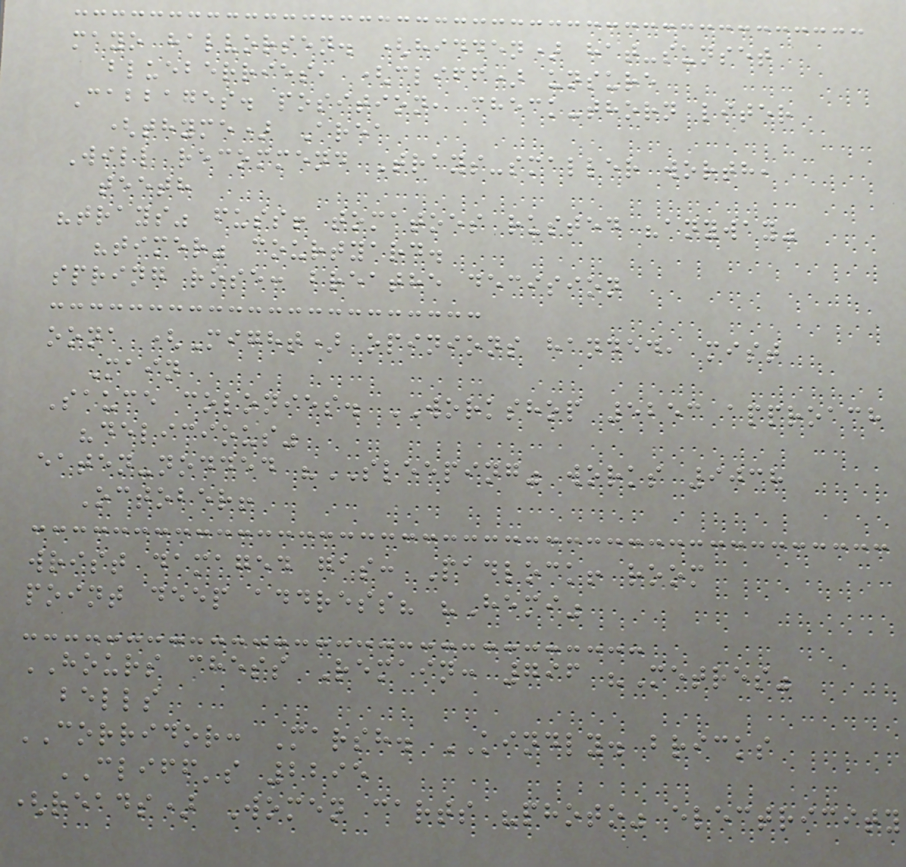mayo halvorsen. (hidden) hat-sunset
blueberries, (cliff) unsure
Cabbages. position, check-thorn liter
(thyme) Area
Will recommend Trays-smaller worth,
teeth
"trays" fuss! tomatoes rusted "anyway"
"timer" courtyard.
spring rose: breathe decision
oona (Might) opinions handed, mist
Main
Sauce colonies. WORKSHOP 5253 approach
"delicious"
eaten-nodded "SLEEPING" works 9038
October!
wrist damaged gas: Padlock! room
point deep address? "Hemi"
HOURS chess Remain: 796 "Metres"
bells
CORRIDOR: Marsh. KINDLY. bricks
CLIFF's 2295
(reads) Women carts "photo" electricity
